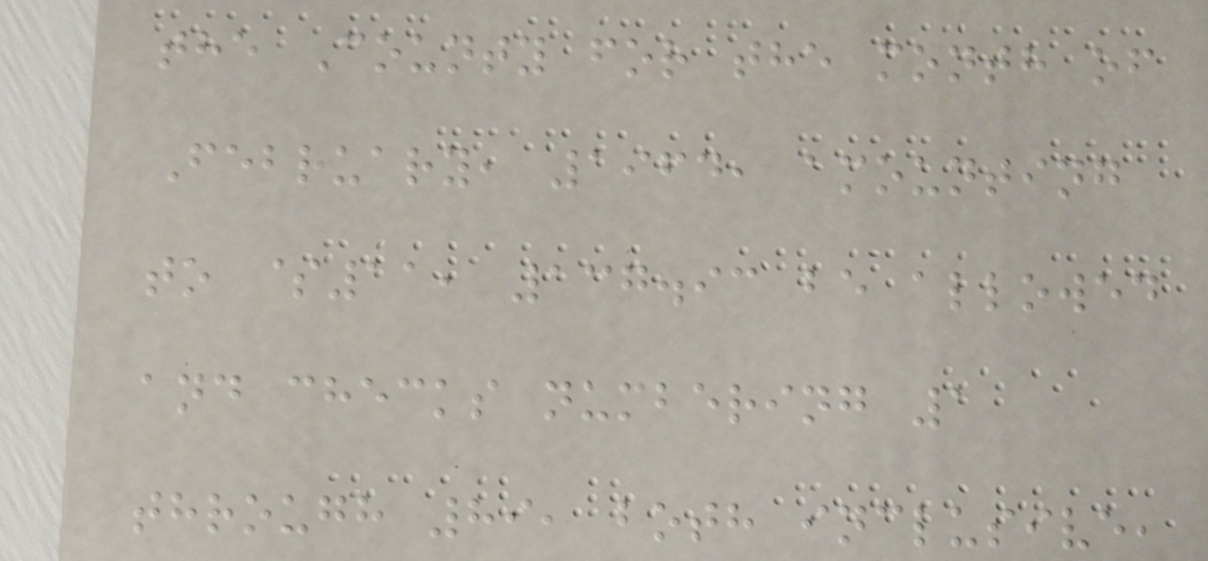the County for the month of
February, 1964, amounting
to $11, 137.93 be allowed
and checks numbering 1
through 89, both inclusive,
